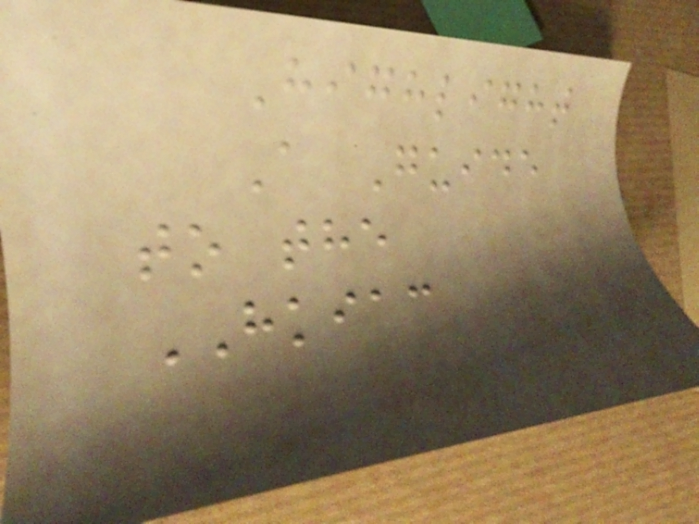Highlight
A Guide
to the
HKIAC
